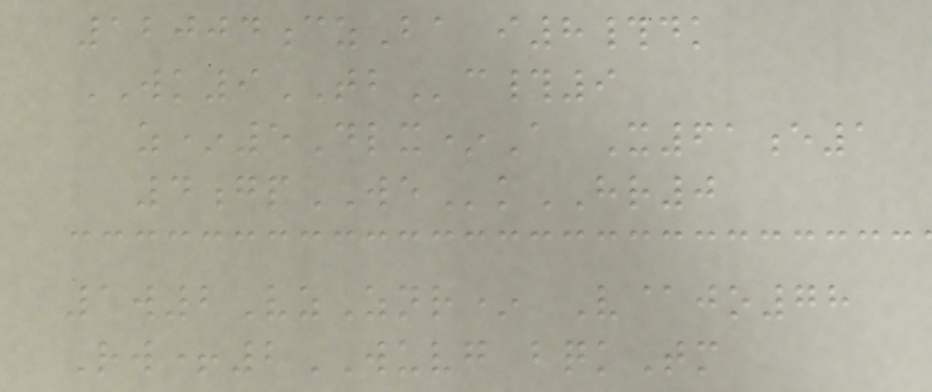12004czBa i8#dk
WK9TBc#9
z*5Dlx*A X61e1
4gpWEkHR0
1w2VzZnr* V@jo78
Rw+2WUVG bqkTm
